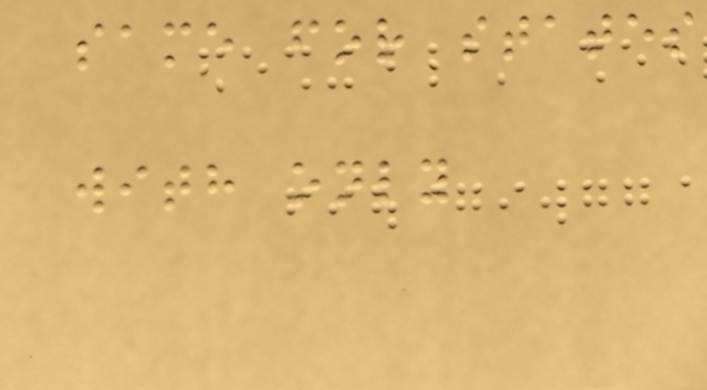same for states
with only
